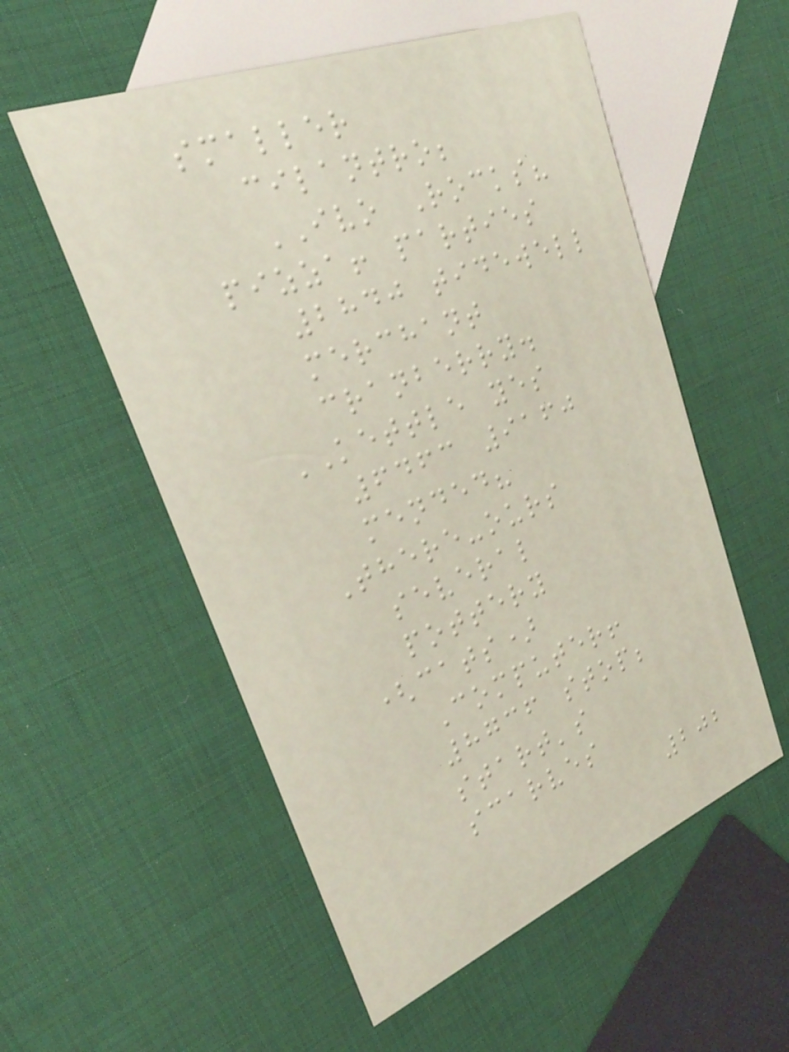smaller
cilantro;
IVO Rocks?
pizza! parties
2840 tidewell
merchant
cranberry.
KETTLE yes
6463 9160
mended?
There-ours
several
pottery
(cats)
Computer!
8736 stop;
start's
scarves
202
